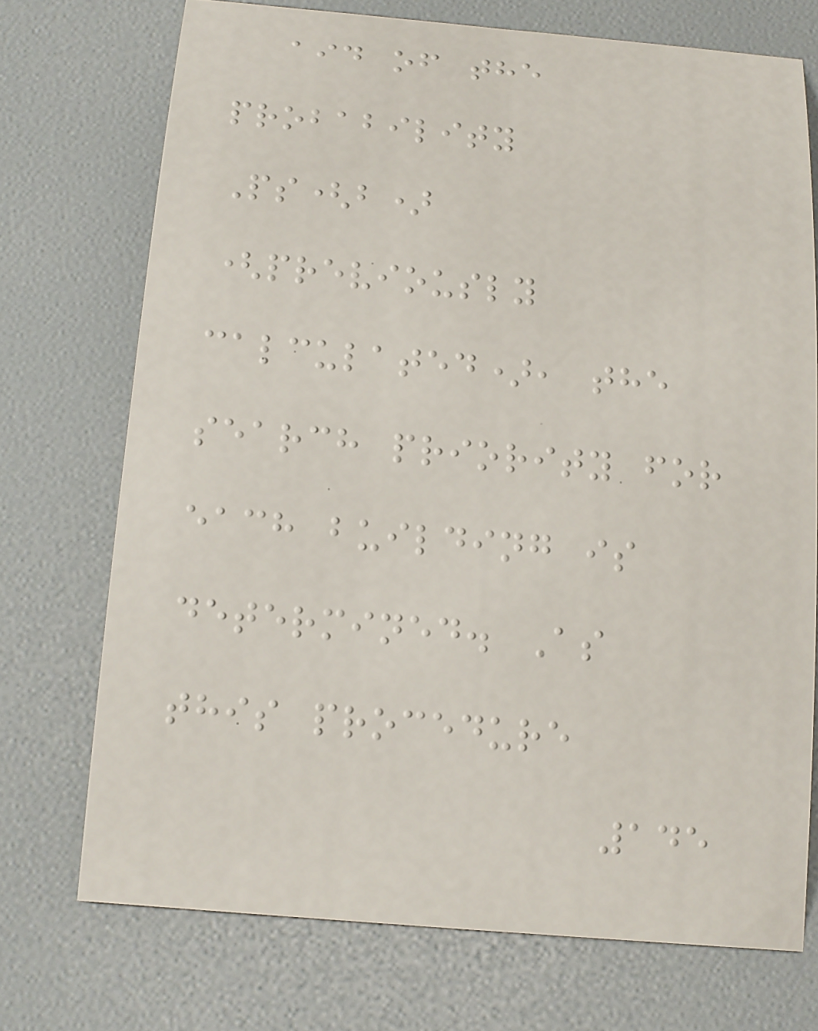aid of the
probability
Ps(b)
(previously
calculated), the
search priority for
each building is
determined. As
this procedure
145
